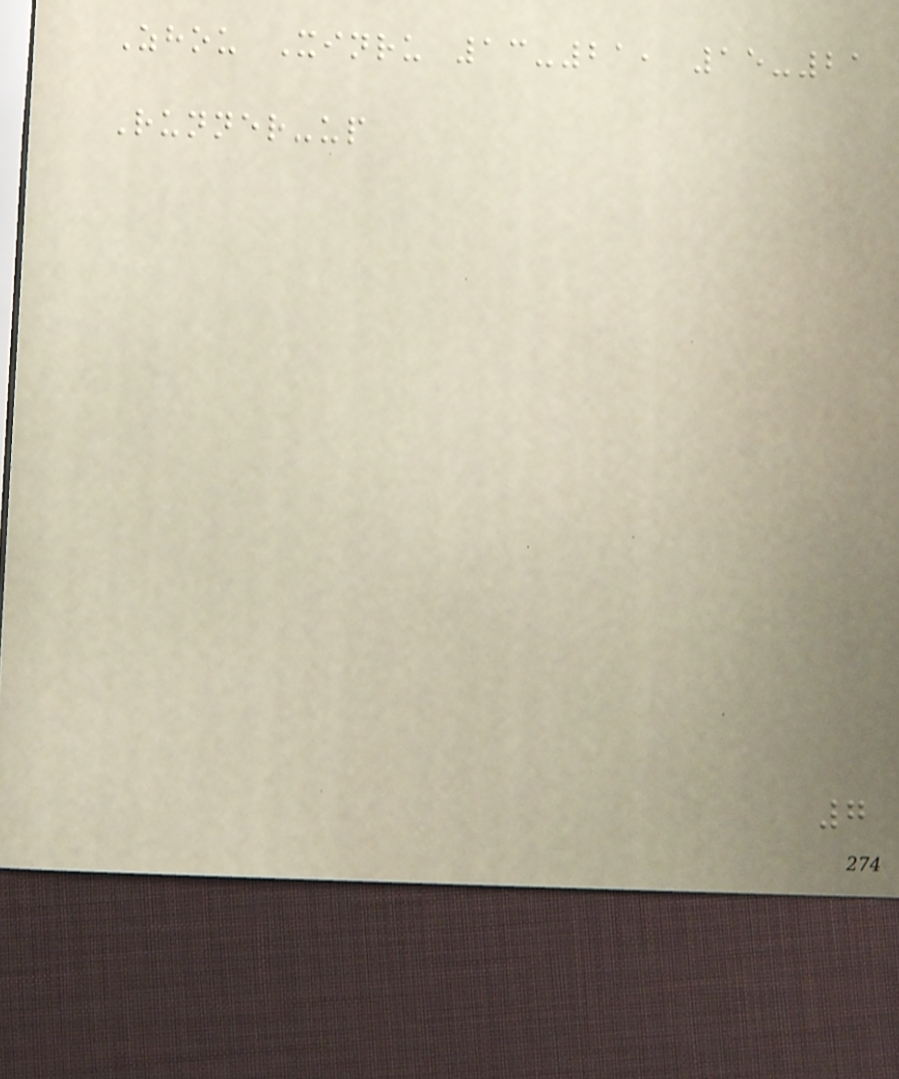Zhou Xinru 13-21, 15-21
Runner-up
7
